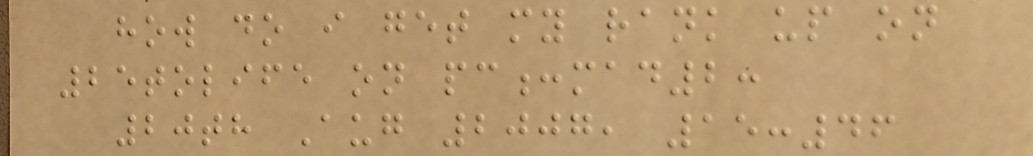how do i get my rank up on
25tolife on pc:mad2:
20th Aug 2007, 15:46
